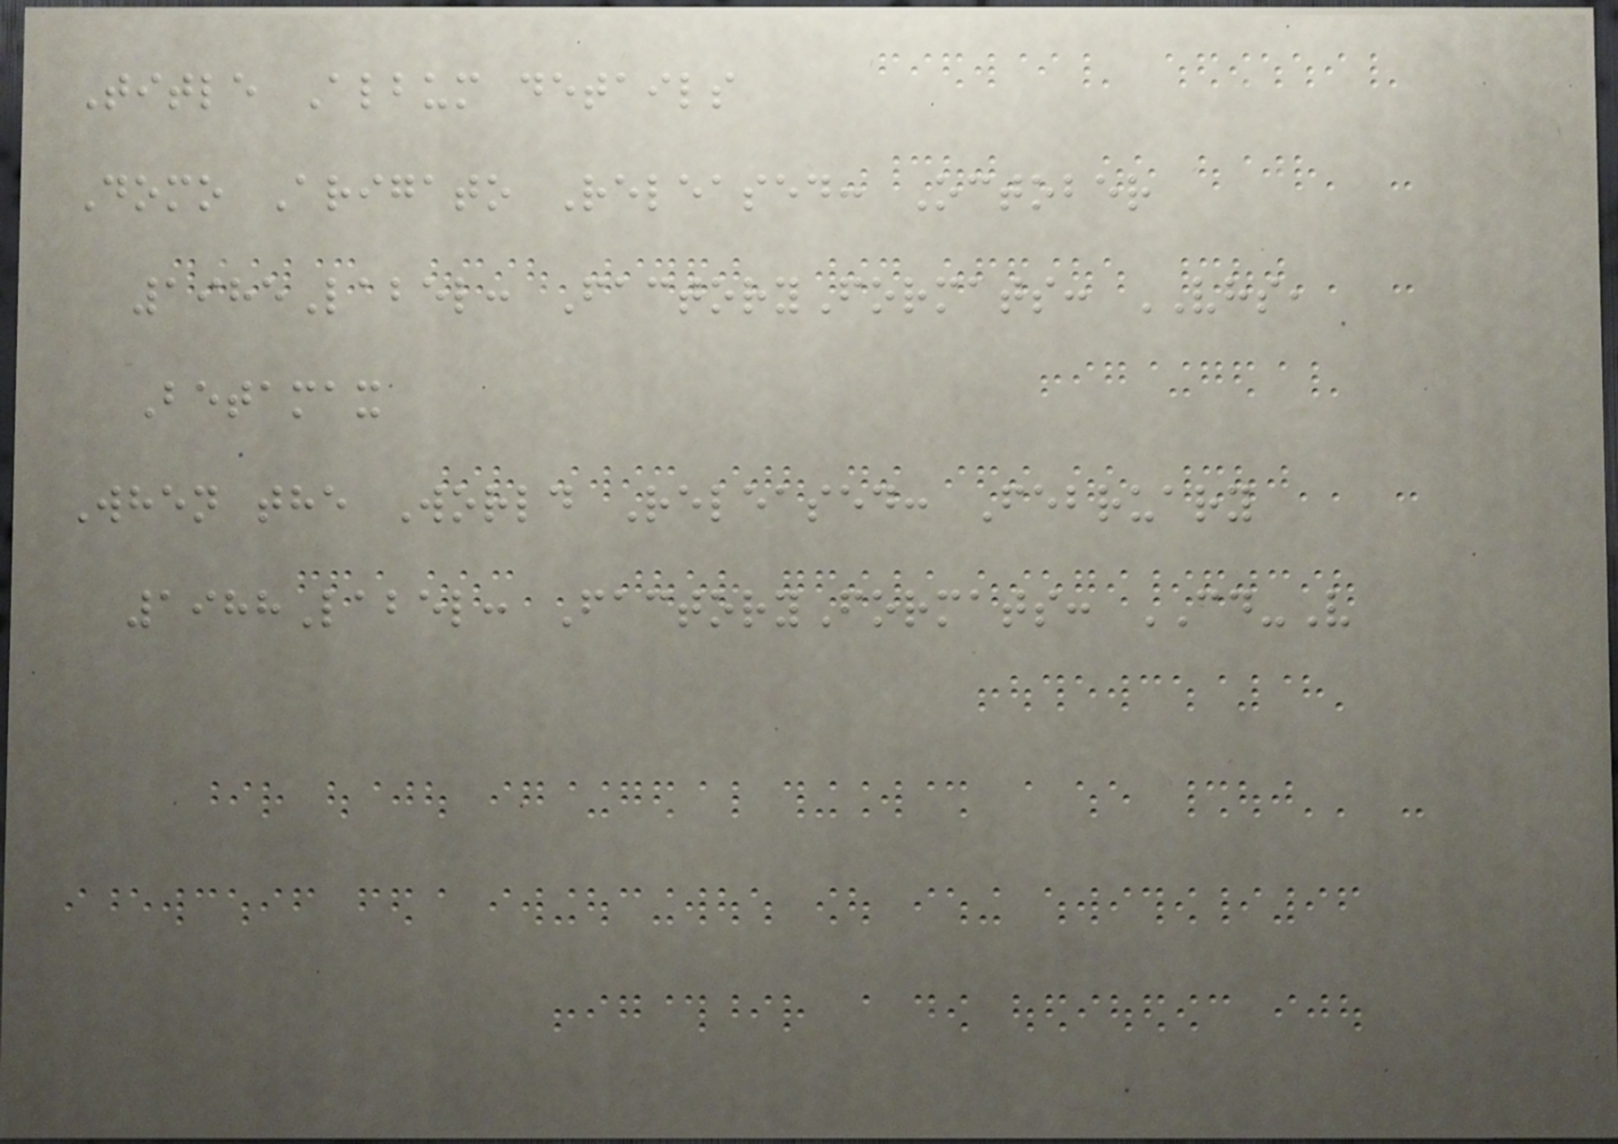Title Album details
Domo Arigato Released: October
1985Label: FactoryFormats: VHS,
Betamax
When the World Released: February
1988Label: FactoryFormats: CD-V
